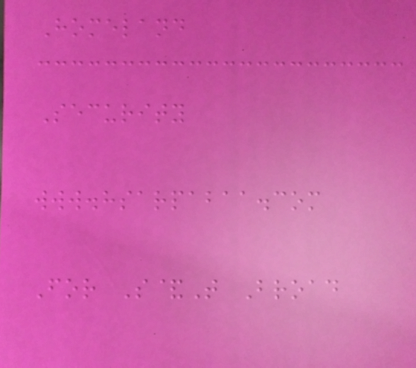Homeland
Security
www.hsarpabaa.com
For S&T Broad
